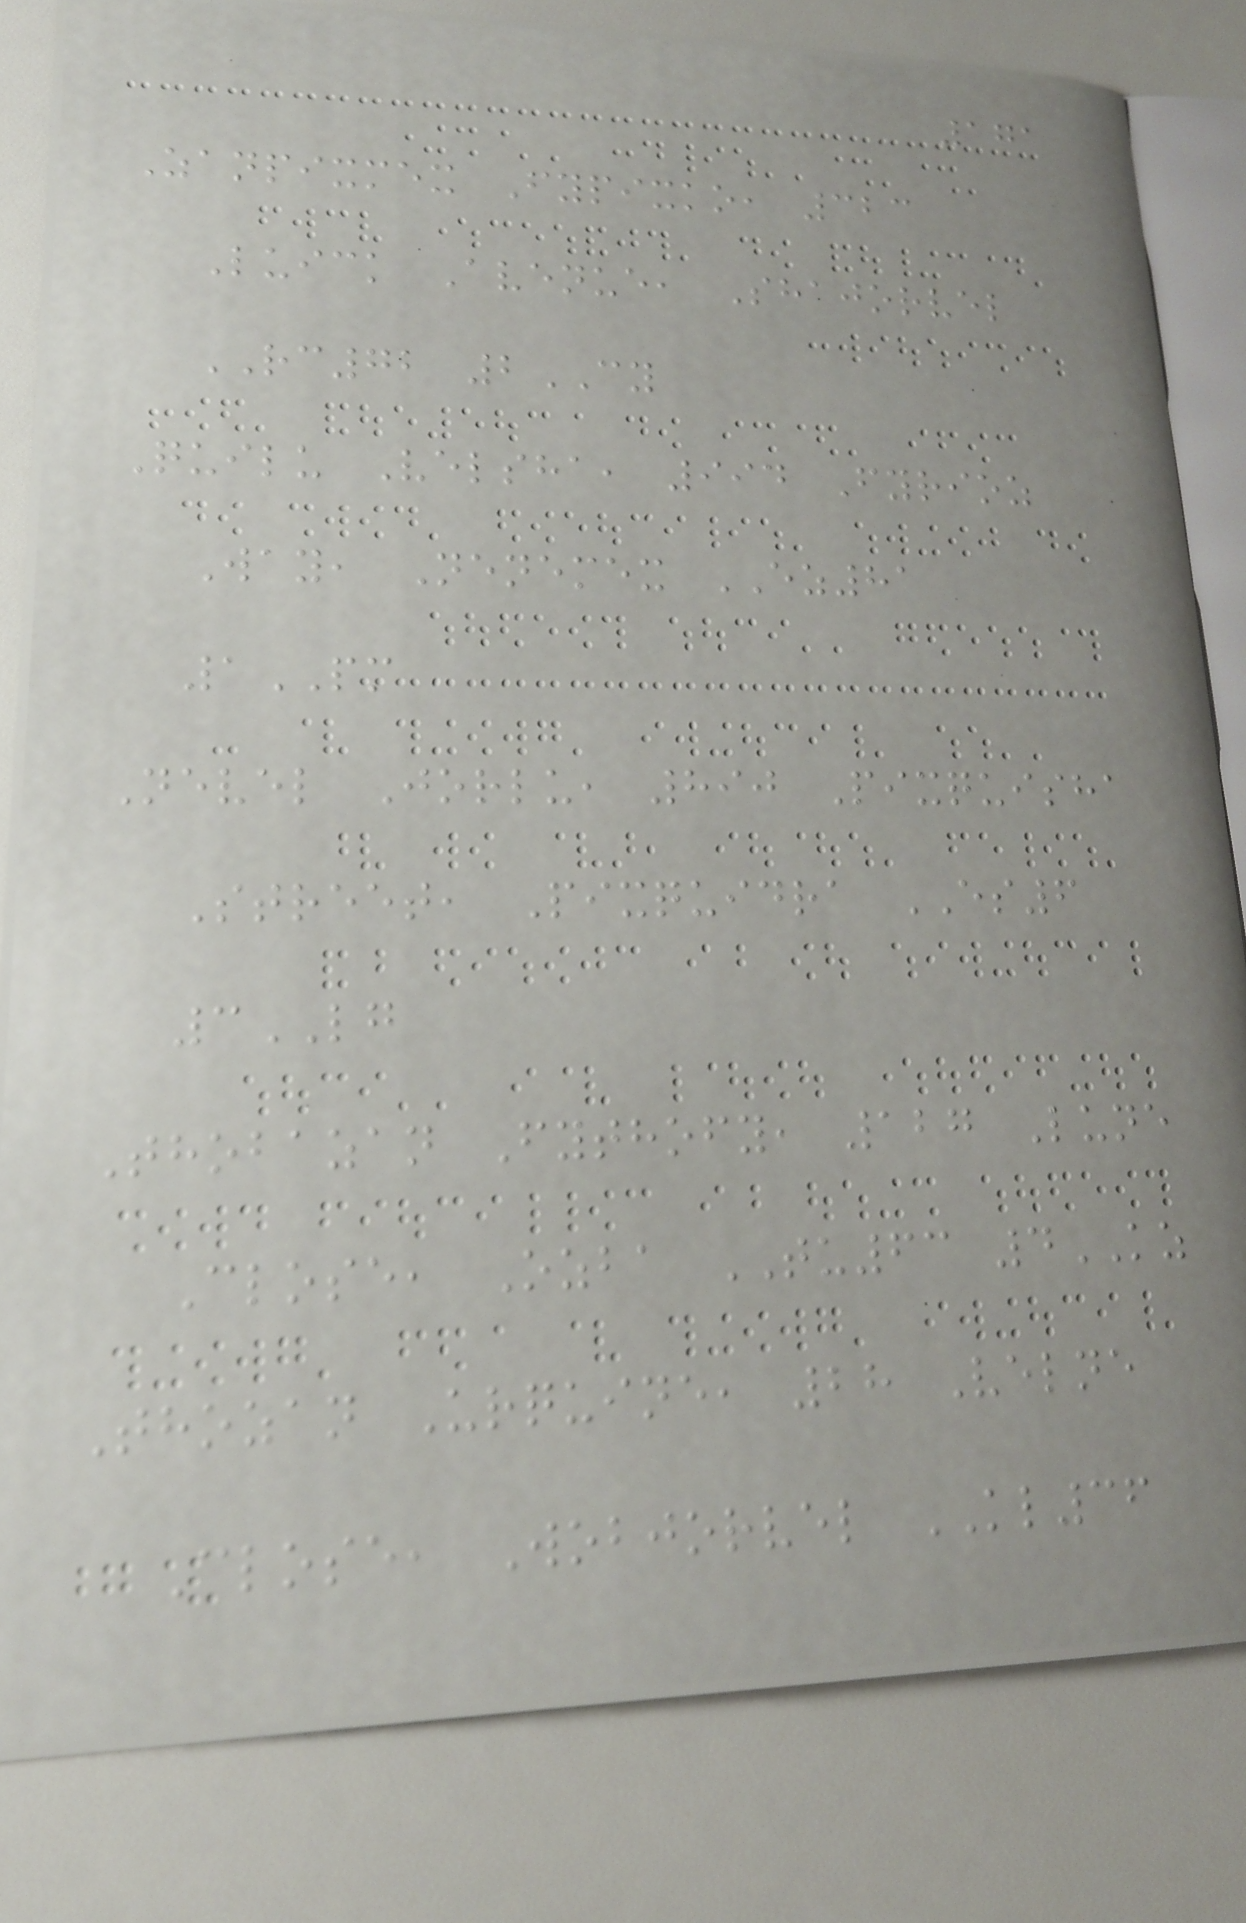171
Zanpixmex Fypixko, 323
Luick Avenue, Shajorvel
RC72 2CY
Quilu Velsha, 994 Fyrioz
Way, Nenemex EZ81
1PM
Nevel Jorlu, 890 Pixquisha
Street, Pixquidra ES6
3LG
Thobazan Fythofy, 127 Lune
Close, Ozba TU63 4KZ
Thozan Urquine, 28 Velne
Close, Wobjorvel KL36
